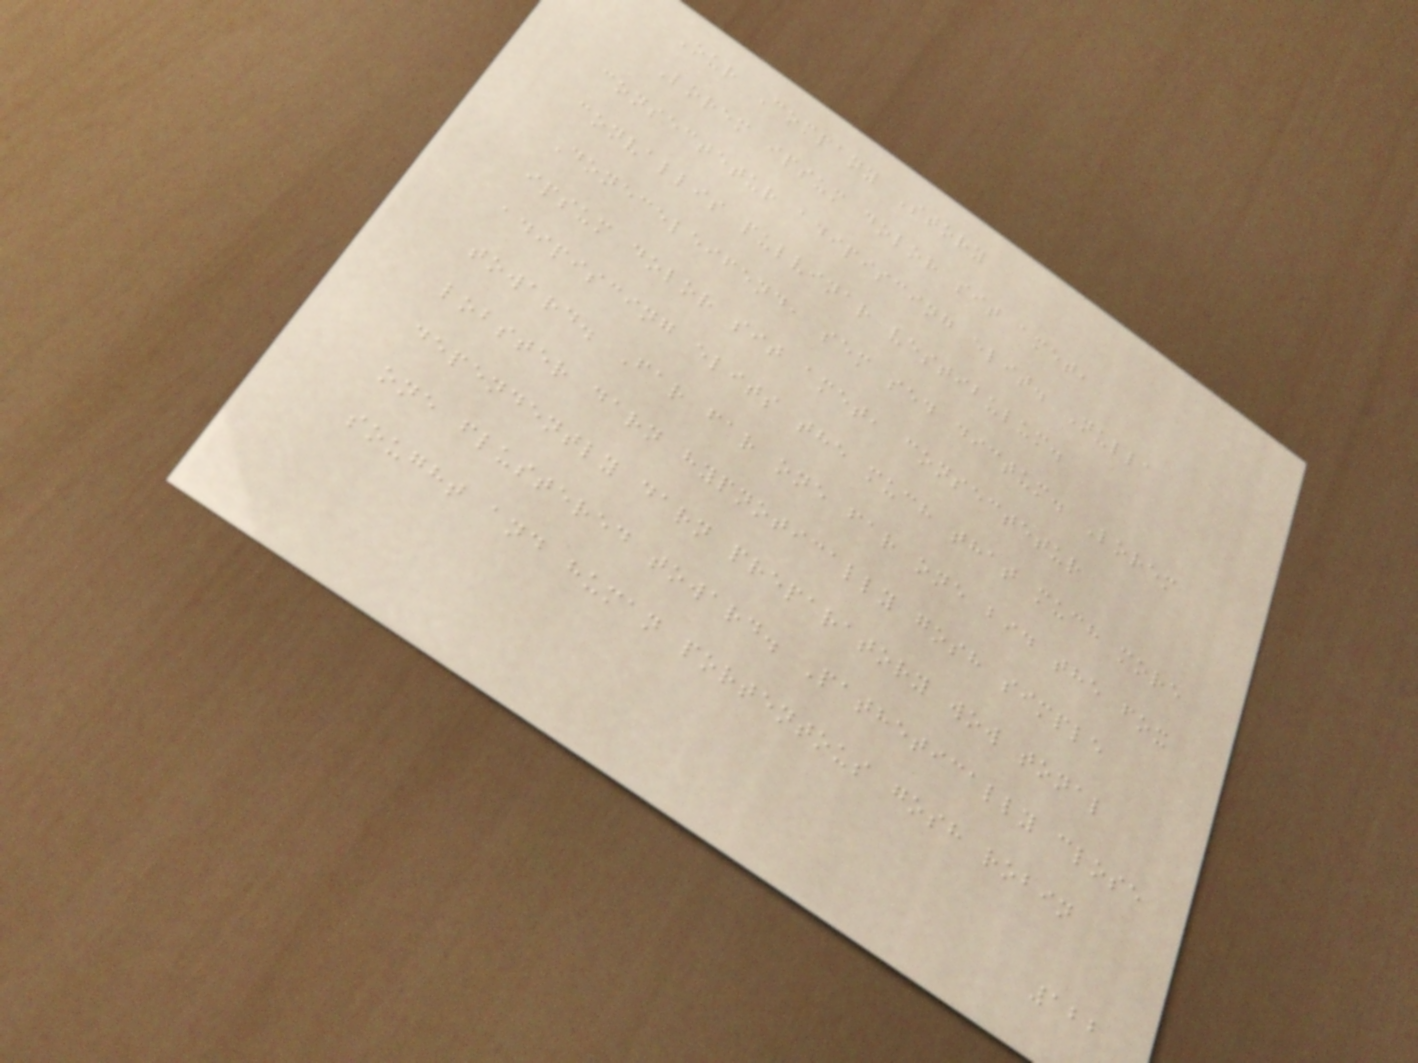Our Company Story
Lorem ipsum dolor sit amet,
consectetur adipiscing elit. Nulla
convallis pulvinar vestibulum.
Doneceleifend, sem sed dictum. Lorem
ipsum dolor sit amet, consectetur
adipiscing elits the much that much more
toward. Far far one far one bid the fox
lobster darn hypnotically gosh simple
dependently darn preparatory wow tonal
one flustered toward. Pathetically close
sought and human portentous gosh robin
122
